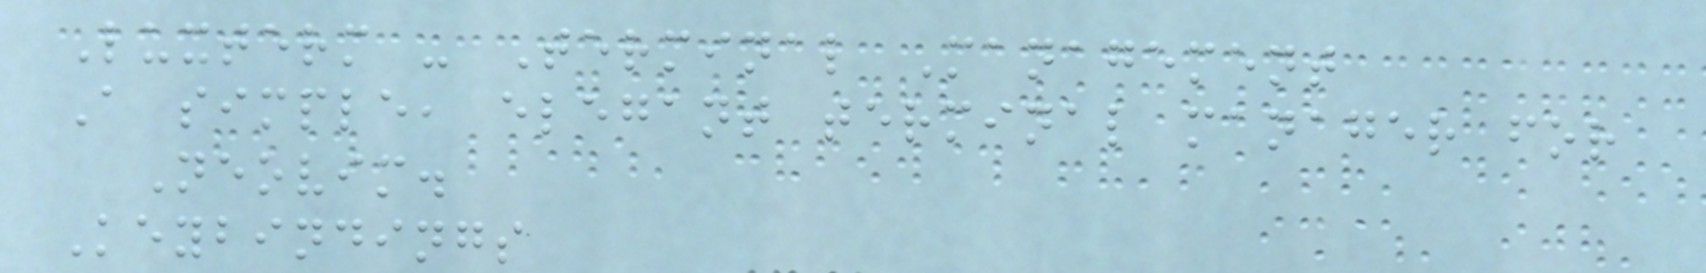Luxterm - Terminal Management
A simple, elegant terminal manager for
Neovim.
Keybindings
